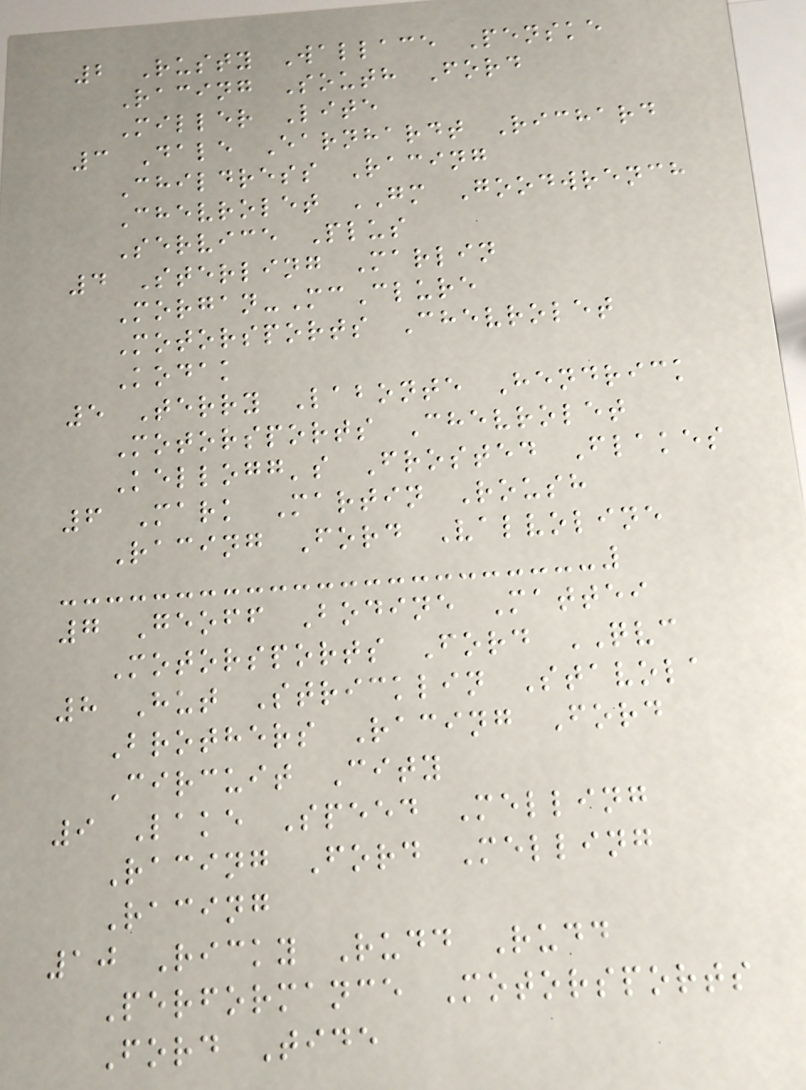2 Rusty Wallace Penske
Racing South Ford
Miller Lite
3 Dale Earnhardt Richard
Childress Racing
Chevrolet GM Goodwrench
Service Plus
4 Sterling Marlin
Morgan-McClure
Motorsports Chevrolet
Kodak
5 Terry Labonte Hendrick
Motorsports Chevrolet
Kellogg's Frosted Flakes
6 Mark Martin Roush
Racing Ford Valvoline
7 Geoff Bodine Mattei
Motorsports Ford QVC
8 Hut Stricklin Stavola
Brothers Racing Ford
Circuit City
9 Lake Speed Melling
Racing Ford Melling
Racing
10 Ricky Rudd Rudd
Performance Motorsports
Ford Tide
